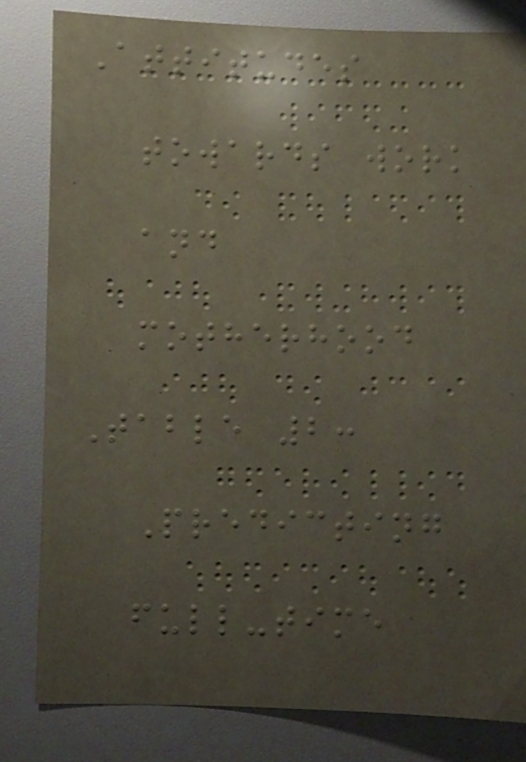Attitudes
towards work
and
motherhood
Table 2:
Predicting
full-time
